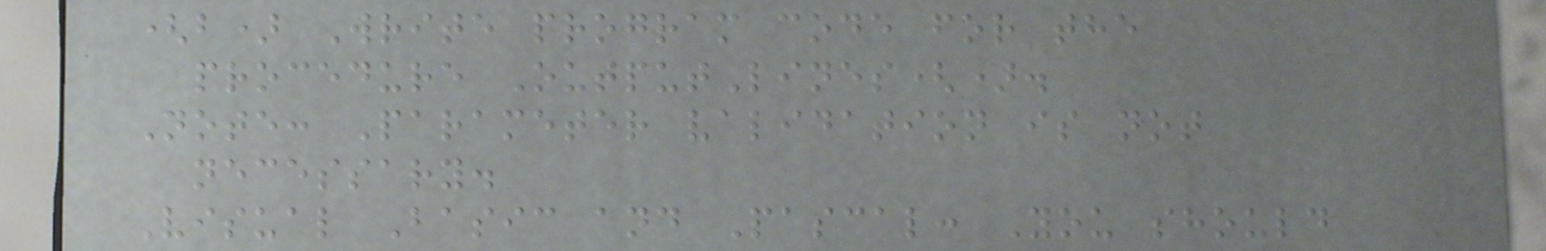(b) Write program code for the
procedure OutputLines().
Note: Parameter validation is not
necessary.
Visual Basic and Pascal: You should
